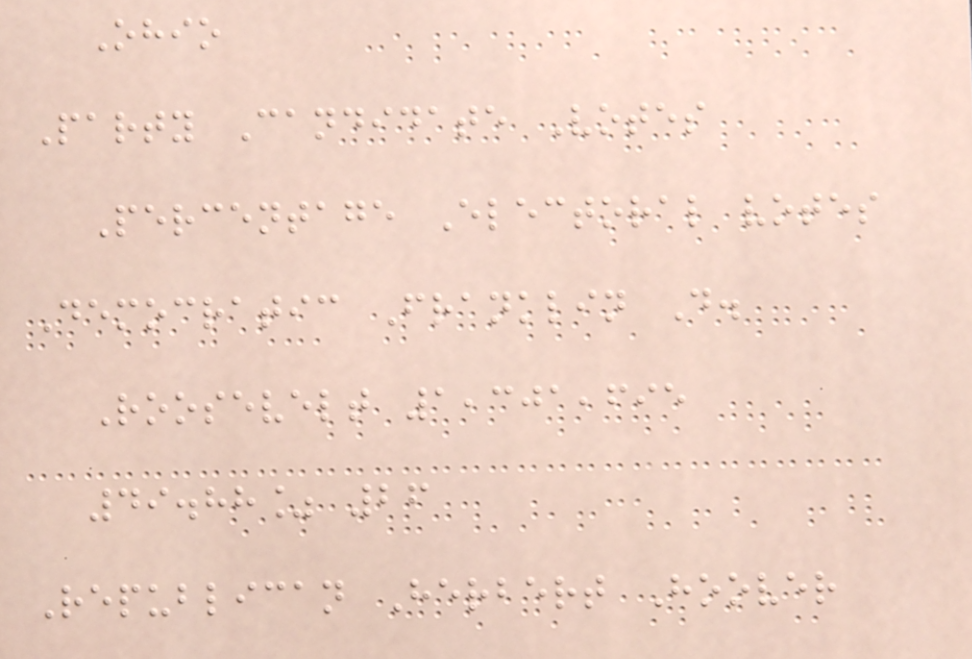Ohio
Party Candidate Votes
Percentage Electoral votes
Democratic Franklin D.
Roosevelt 1,301,695
49.88% 26
Republican Herbert Hoover
